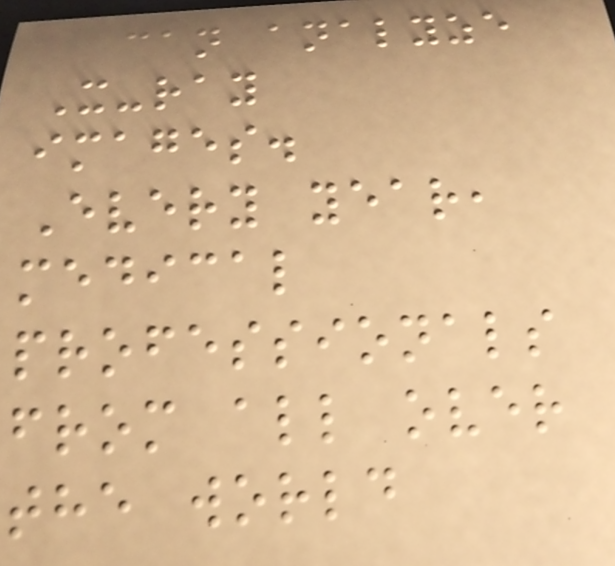can analyze
X-ray
images.
Every year,
medical
professionals
from all over
the world
